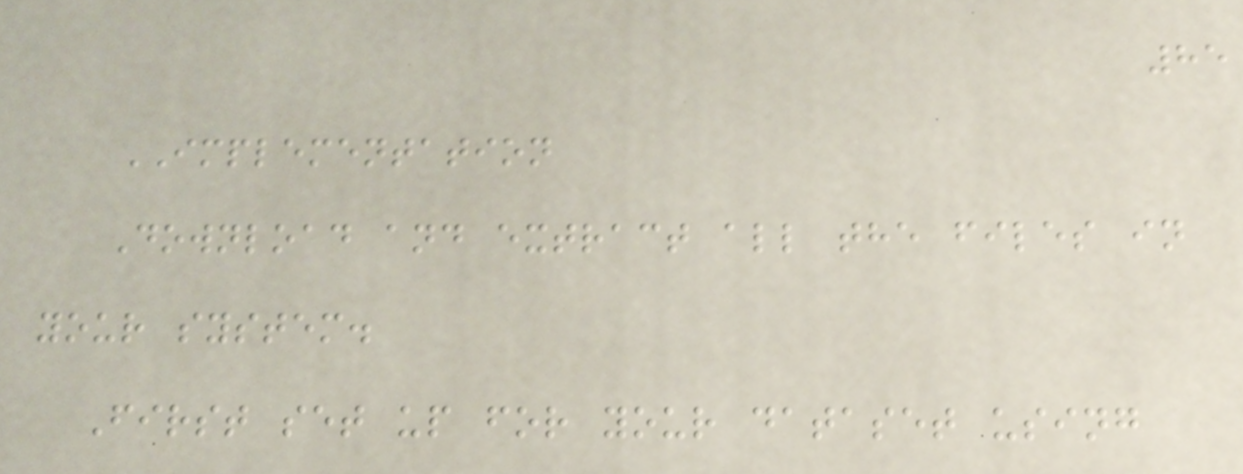85
IMPLEMENTATION
Download and extract all the files in
your system.
First set up for your dataset using
